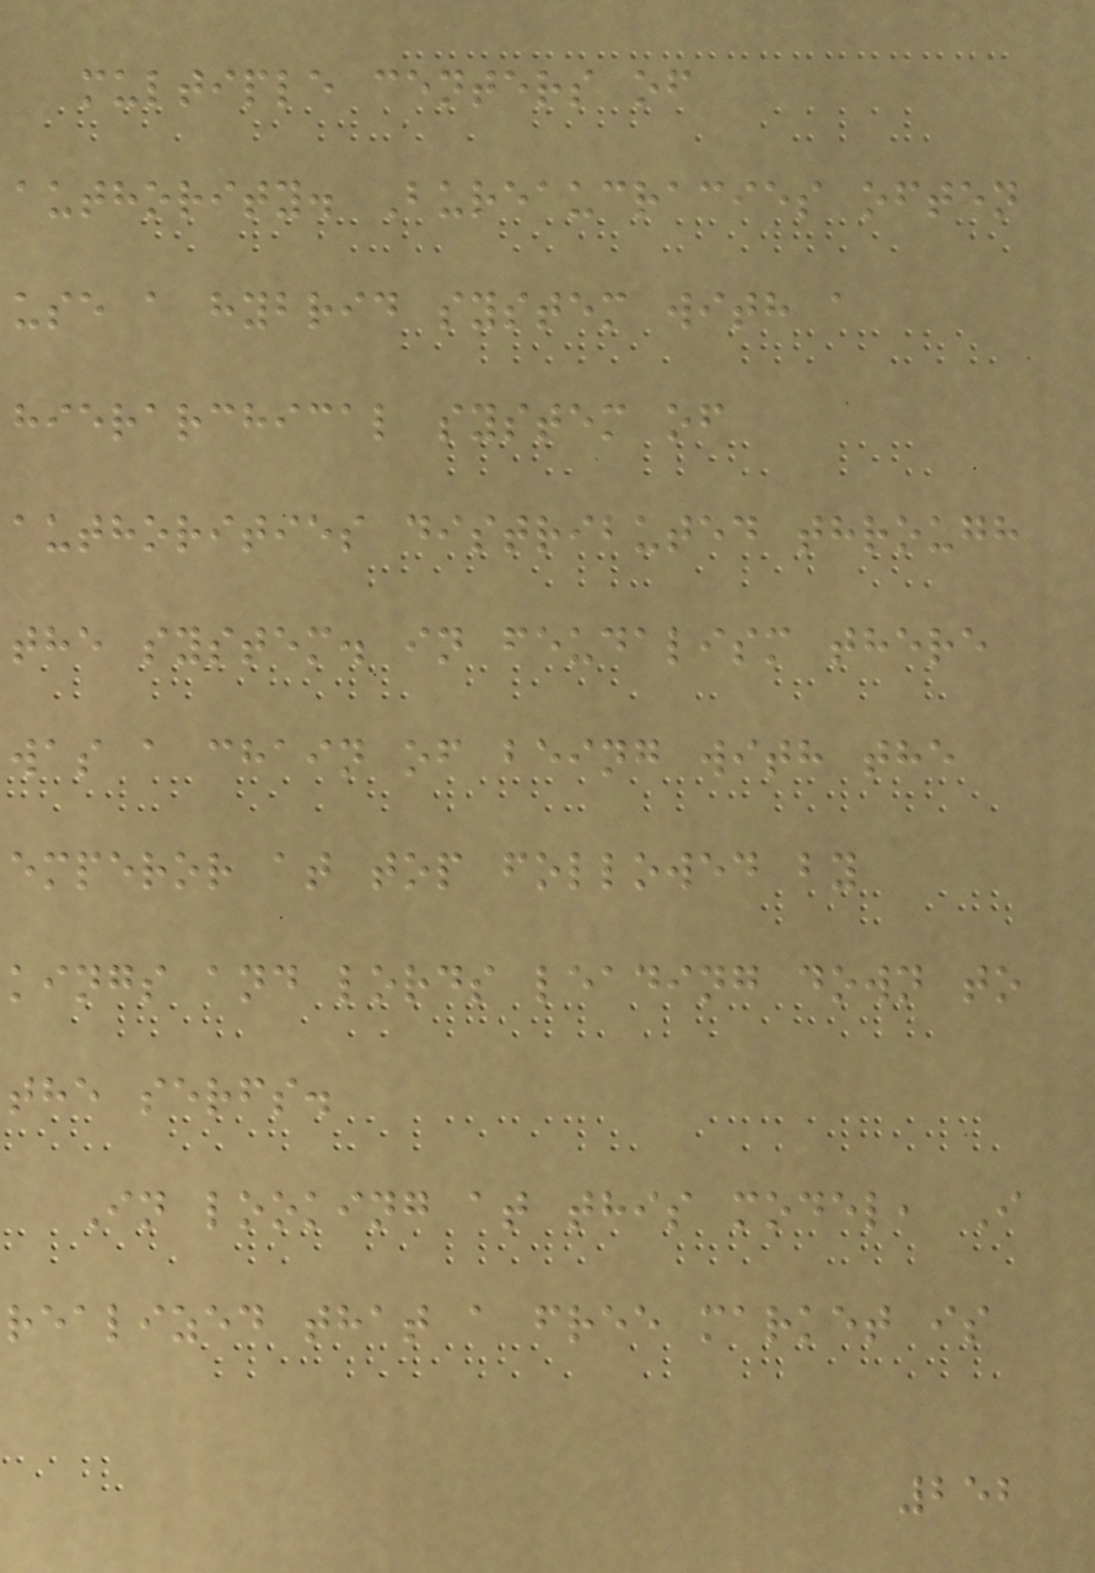multiple centers of
authority. Bureaucracies often
use a hybrid system with a
hierarchical system of
authorities distributed through
the system. in feudalism there
was a chain of being with the
emperor at top followed by
kings and lords leading down to
the serfs.
In looking at this model, I
realized that a free market is
252
